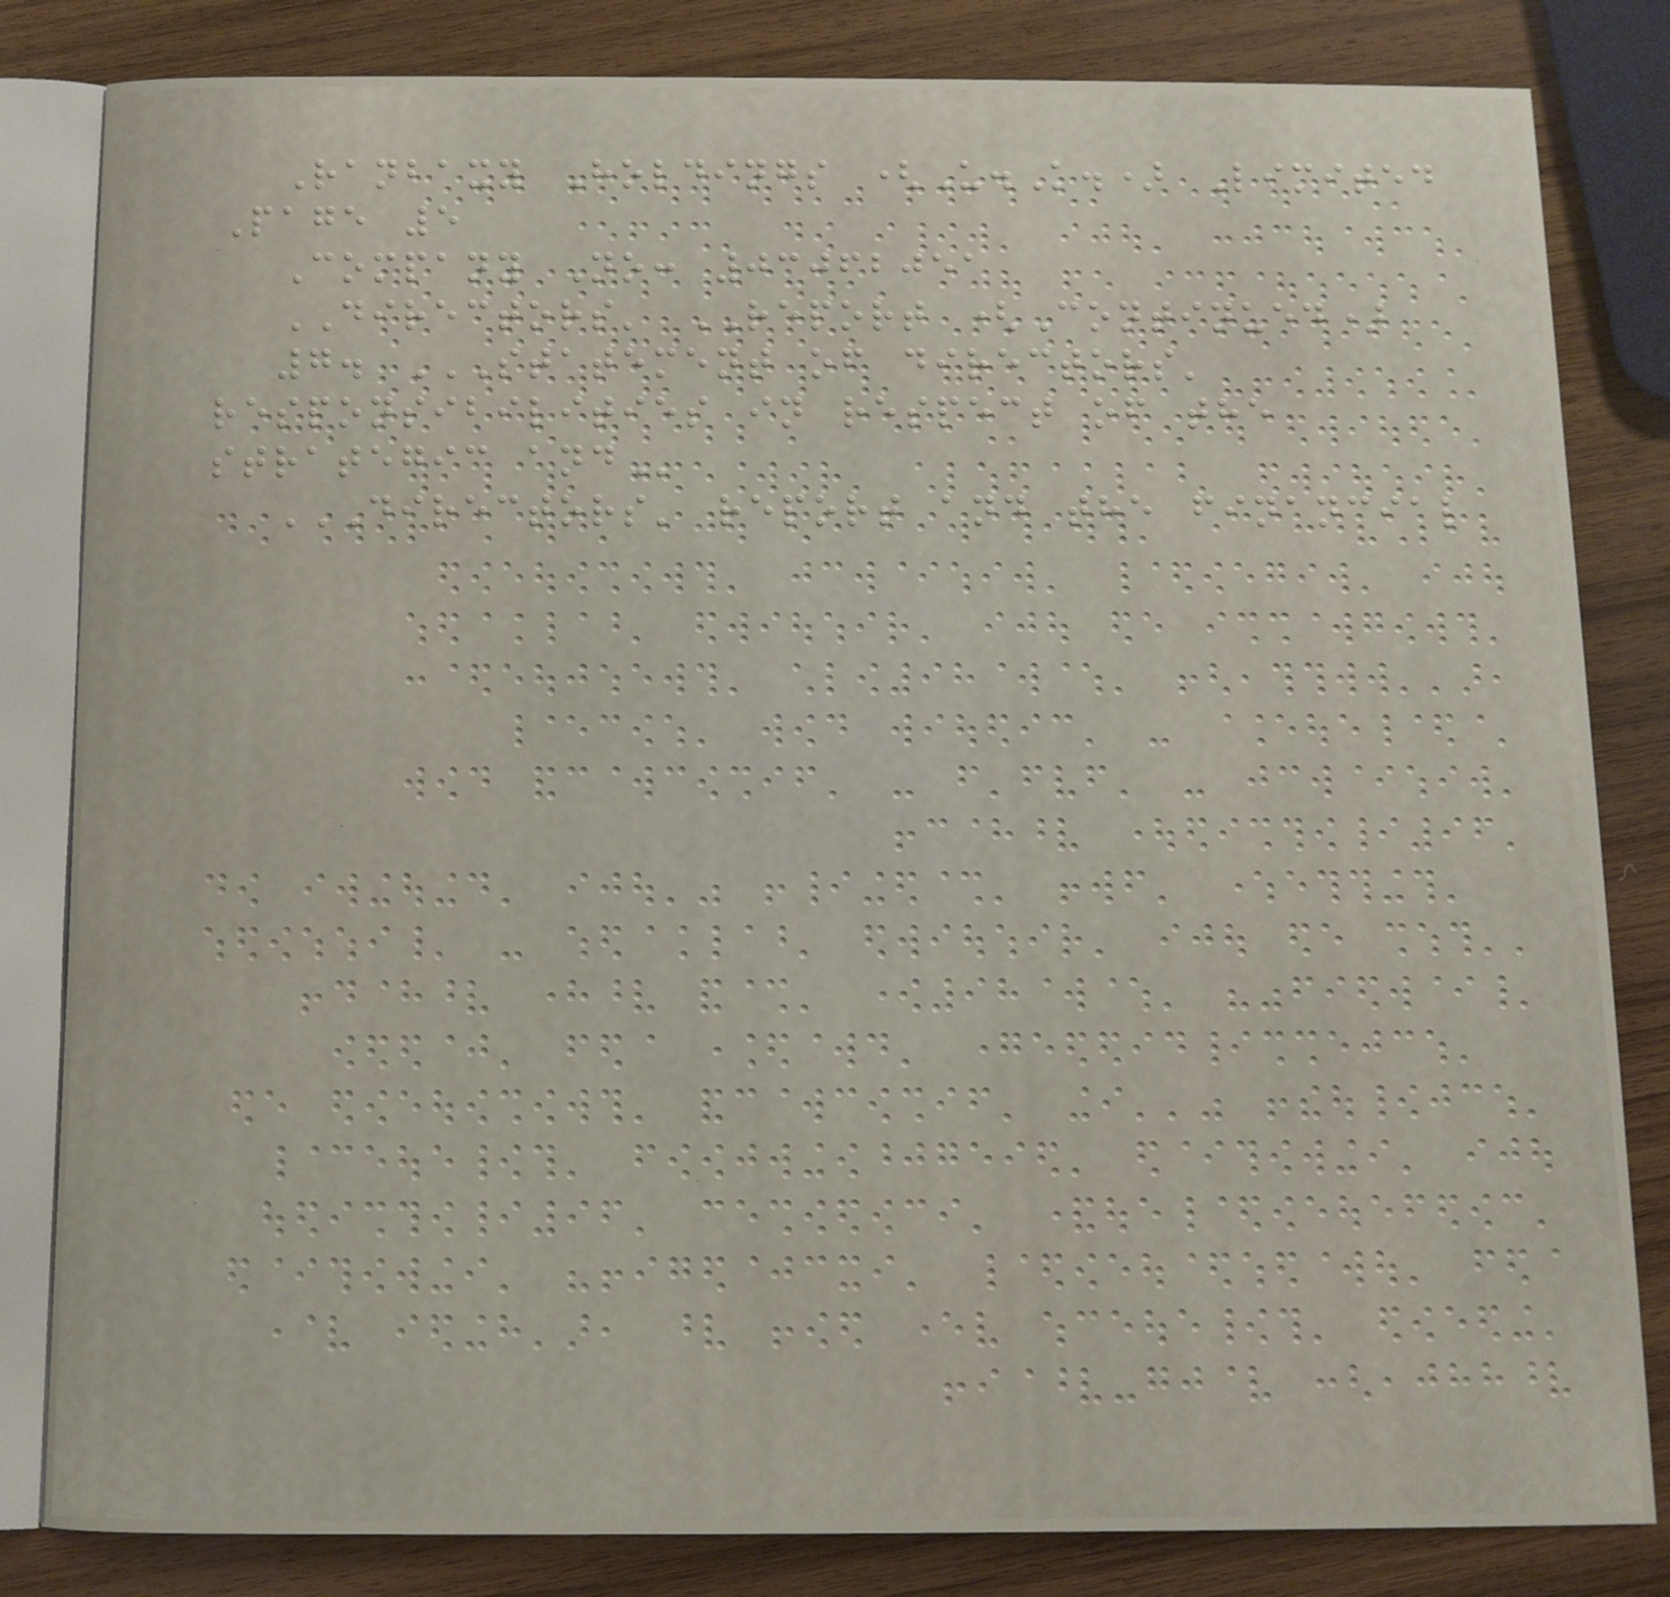Ranbaxy Holdings (U.K.) Limited
Page 5
Company No: 03062051
DIRECTORS' REPORT (Continued)
7. STATEMENT OF DIRECTORS'
RESPONSIBILITIES IN RESPECT OF THE
STRATEGIC AND
DIRECTORS' REPORT AND THE FINANCIAL
